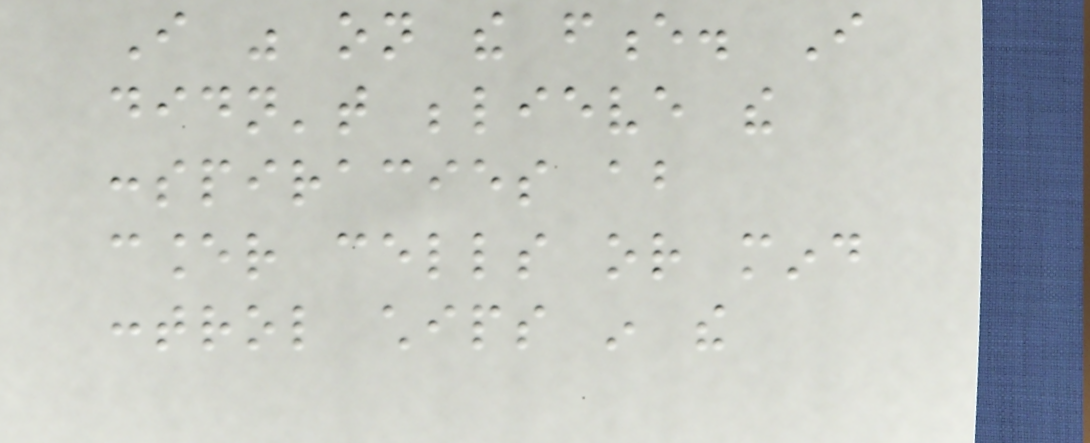I was on the fence. I
didn't believe the
conspiracies about
cancer cells or mind
control chips in the
